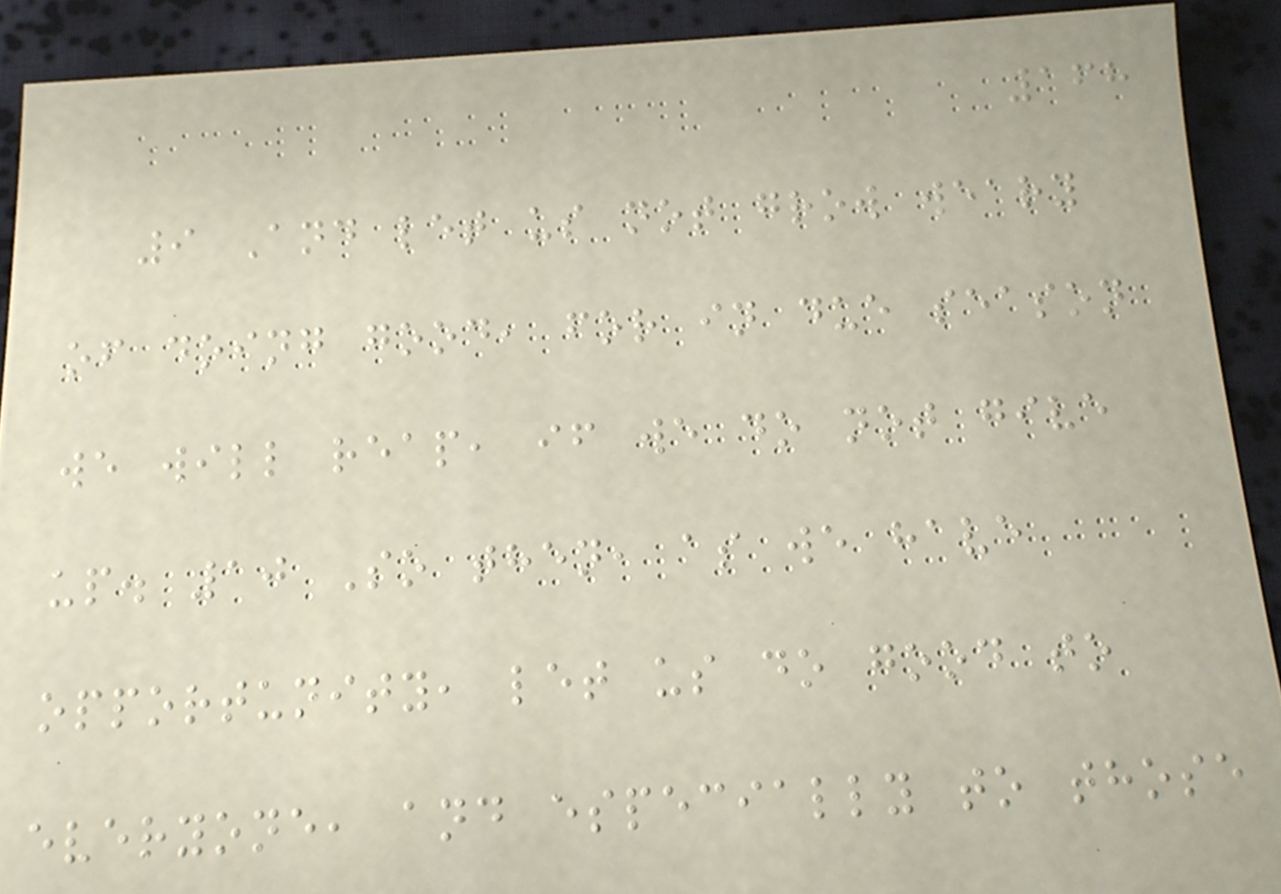168
9 And let us not grow weary
of doing good, for in due season
we will reap, if we do not give
up. 10 So then, as we have
opportunity, let us do good to
everyone, and especially to those
